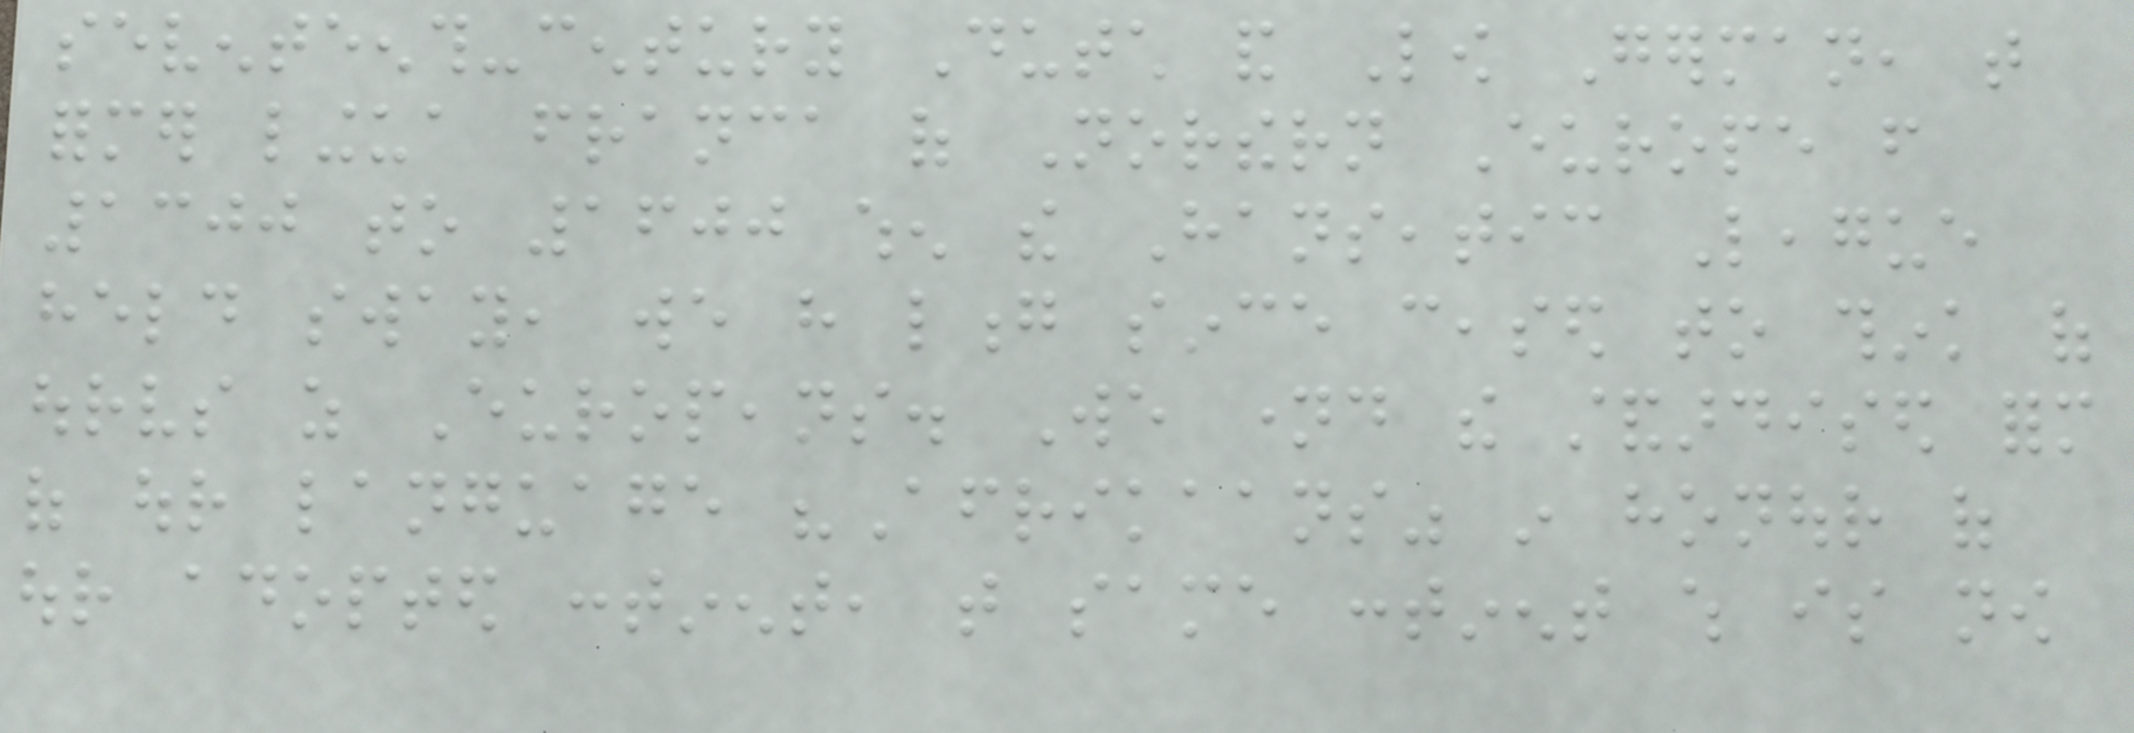seventeenth-century Dutch and Low German, that
former lingua franca of Northern Europe from
1300 to 1600 when the Hanseatic League
held sway, we have long since ceased to think of
ourselves as Europeans. We named the standardised form
of our language "Afrikaans" in honour of
our adopted continent, that same continent which is now
